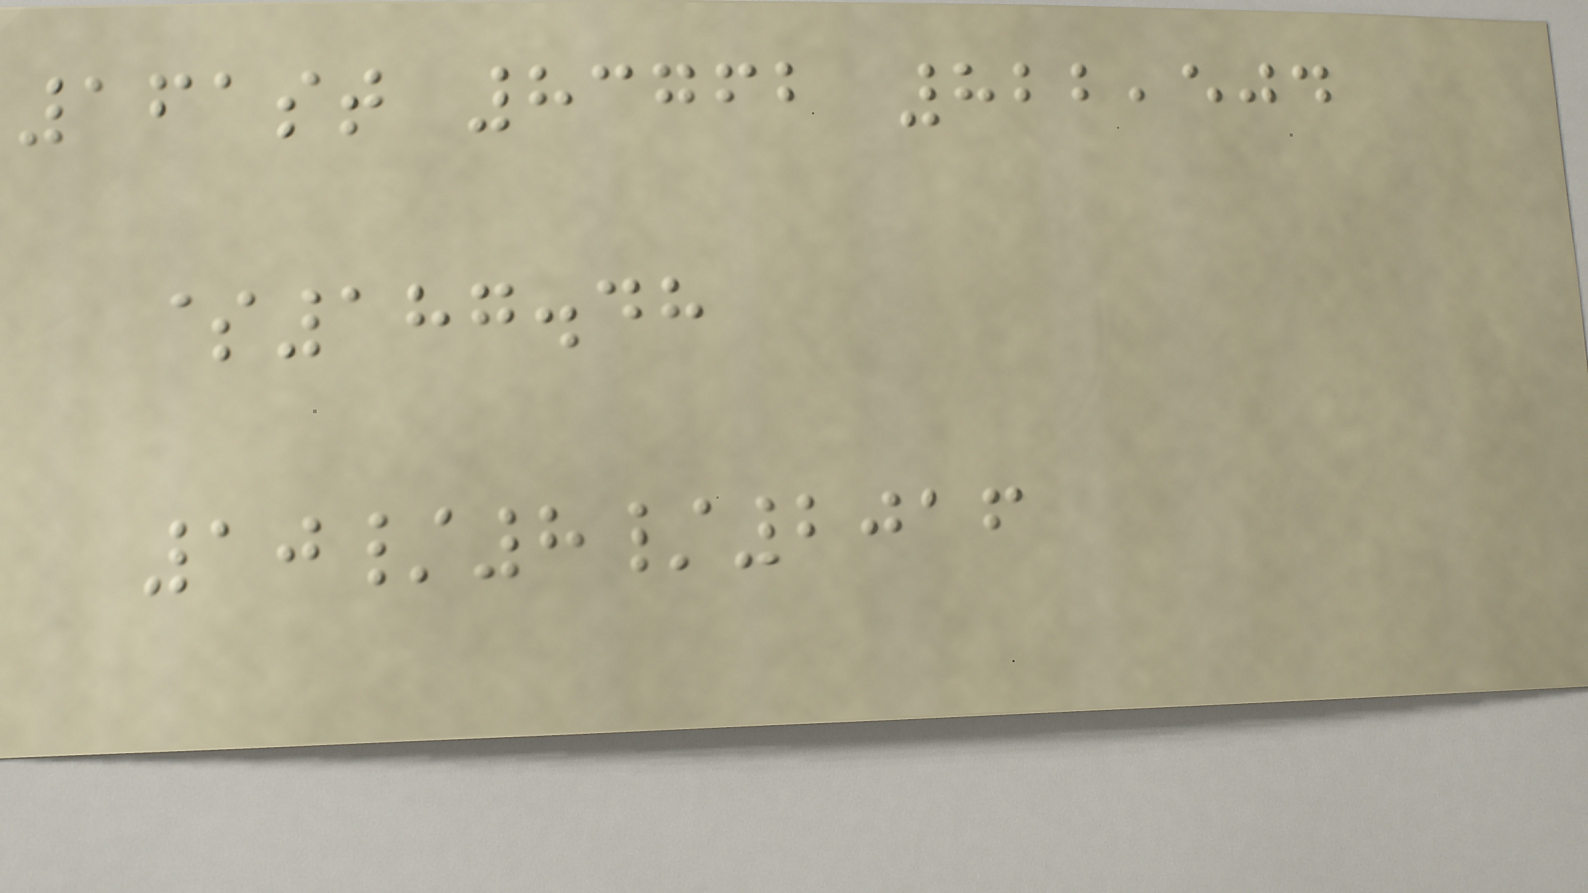161st 83762 822,504
$187.48
10/8/2016
